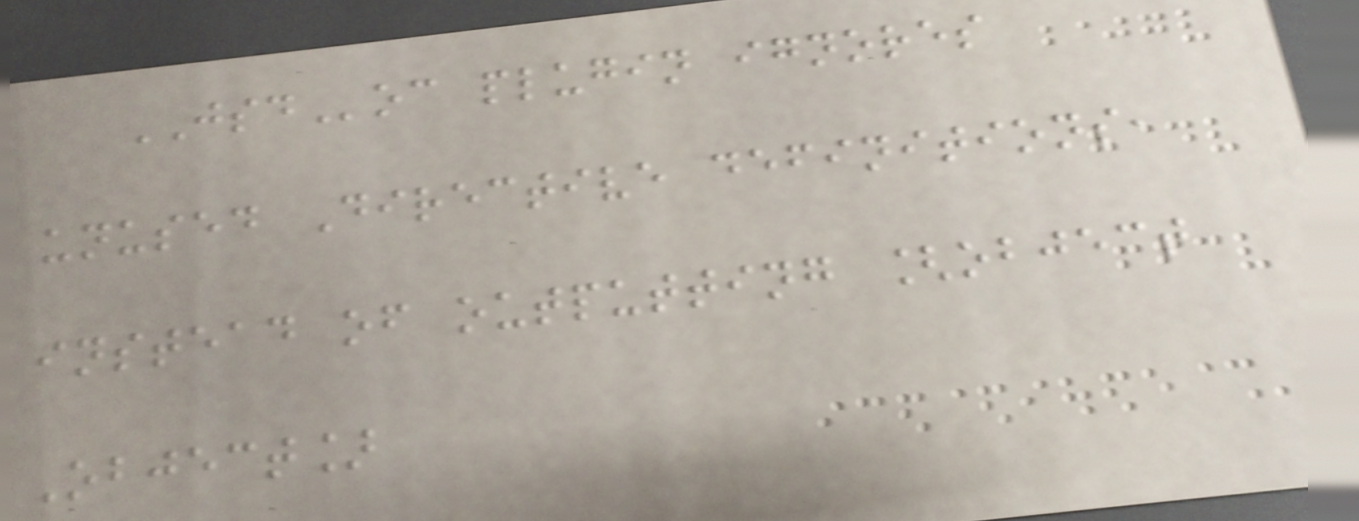JSDoc plugin ignores
unused Directive definitions,
instead of outputting [object
Object]
